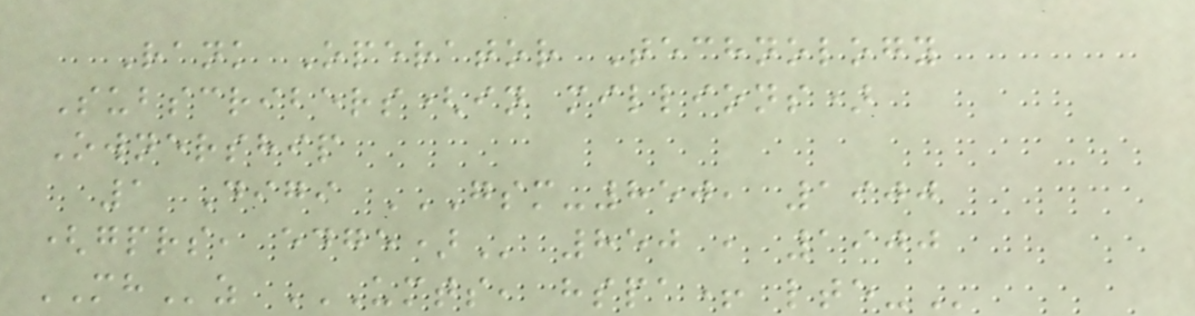Rank Operator Technology
Subscribers(in millions)
Ownership
1 Digi GSM-850, 1900
(GPRS, EDGE) 850 , 1900
MHz UMTS, HSPA+ LTE-
